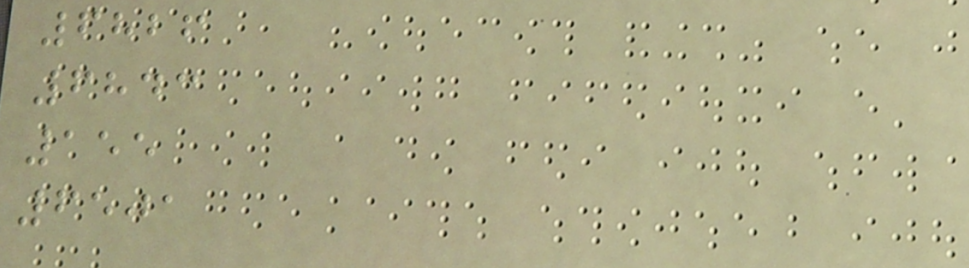6826
6843
155
6501
